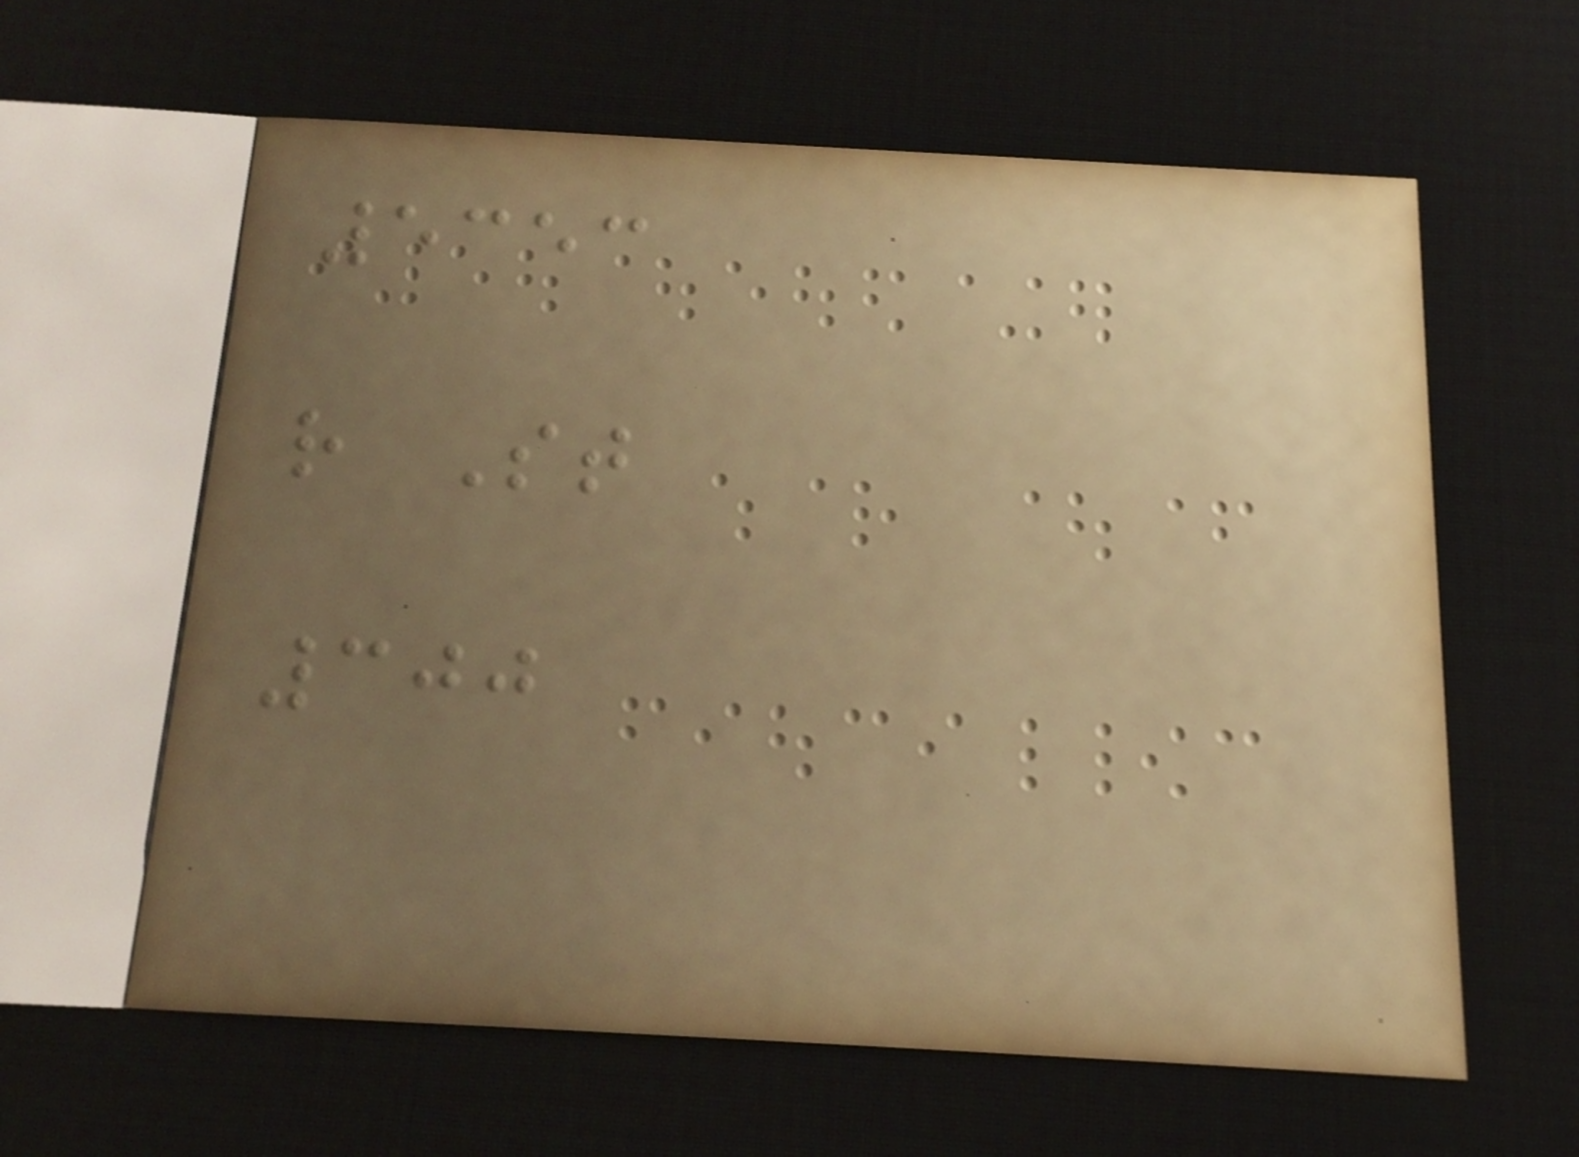5353
r St
300
